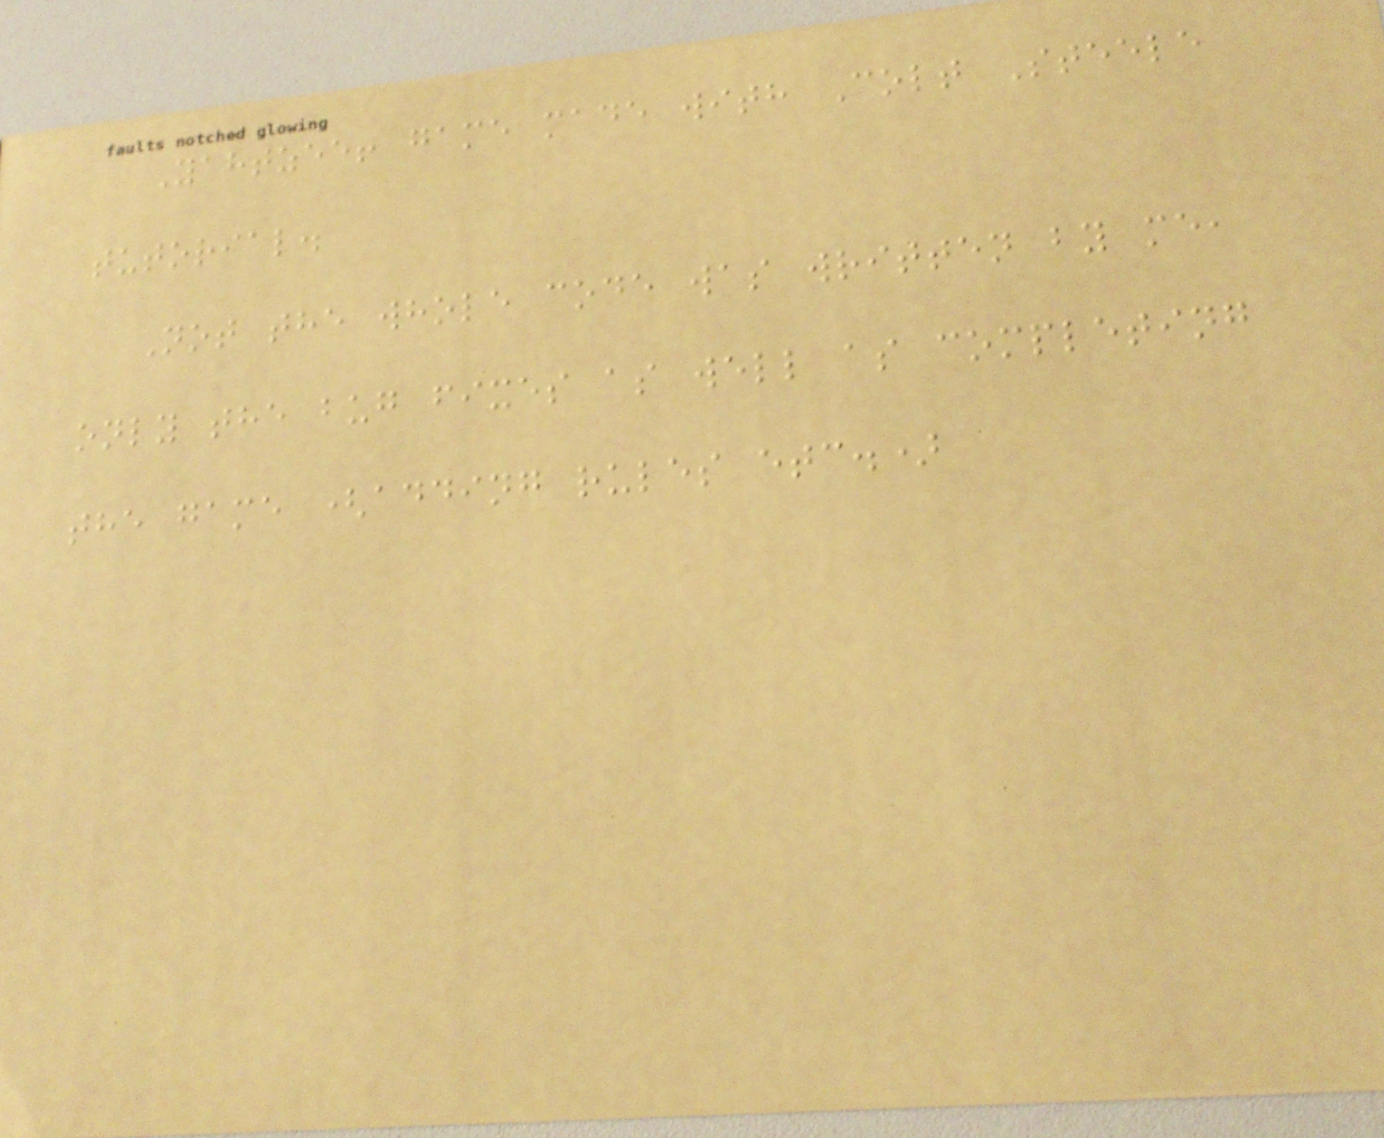Yahtzee! game made with Colt Steele
tutorial.
Not the whole code was written by me,
only the bug fixes as well as completing
the game (adding rules etc.)
